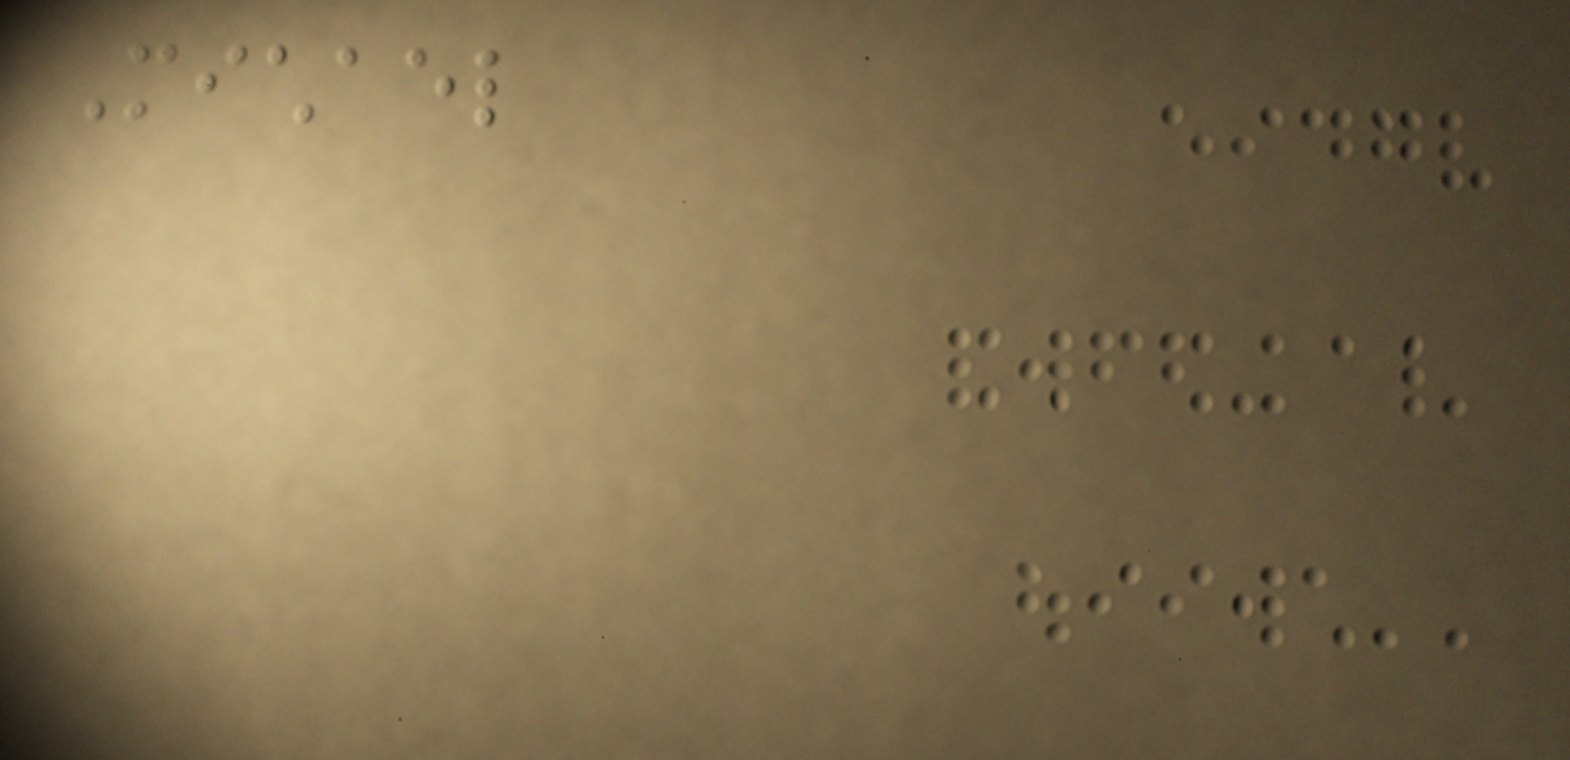Michael
